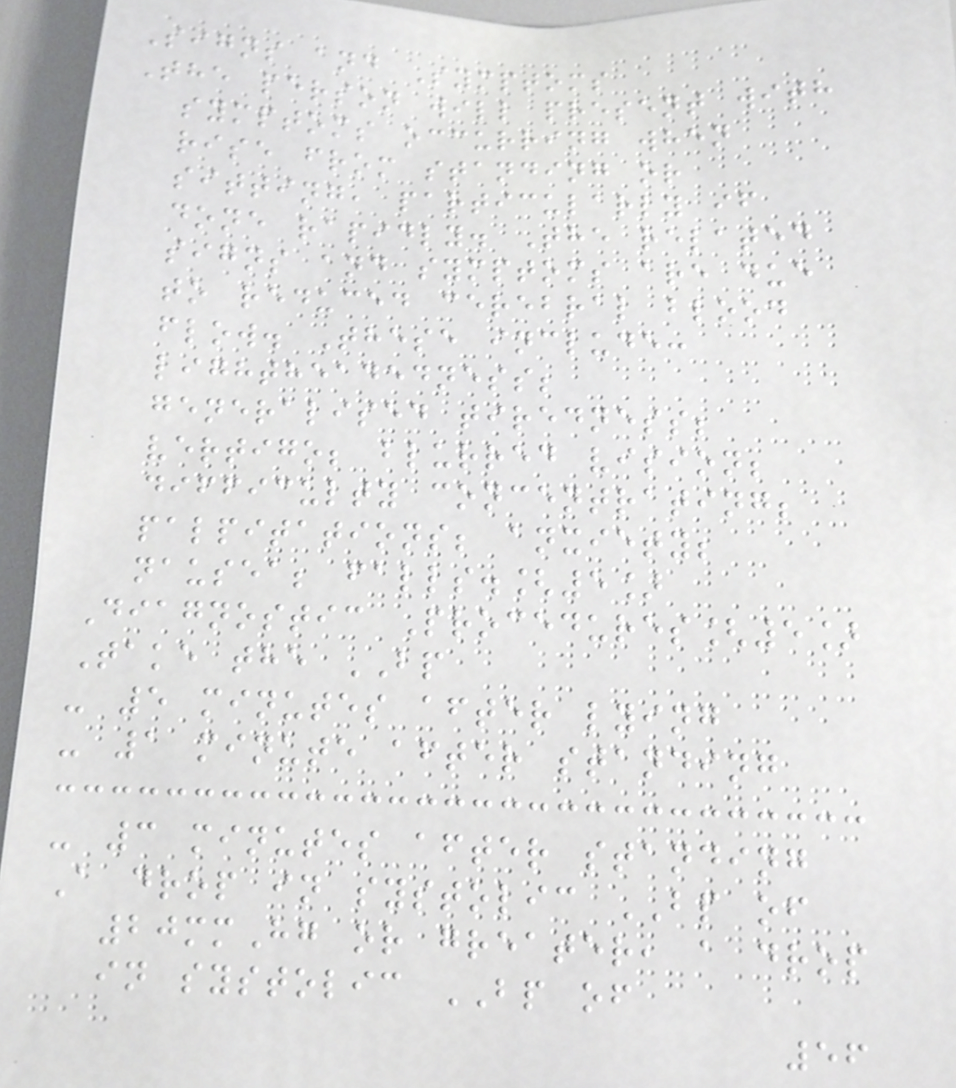Signs and Symptoms
The person will present with
symptoms occurring when
rise from standing or
sitting, particularly if
done rapidly. The related
signs and symptoms are due
to reduced cerebral blood
flow. These include:
lightheadedness;
generalised tiredness;
vertigo; blurred vision;
difficulty concentrating;
palpitations; anxiety;
nausea; falls.[5]
Diagnostic Procedures[5]
Take the BP
- 5 minutes after lying
- 1 minute after standing
- 3 minutes after standing
A drop in systolic BP of
20mmHg or greater, a drop
in systolic BP of
56
